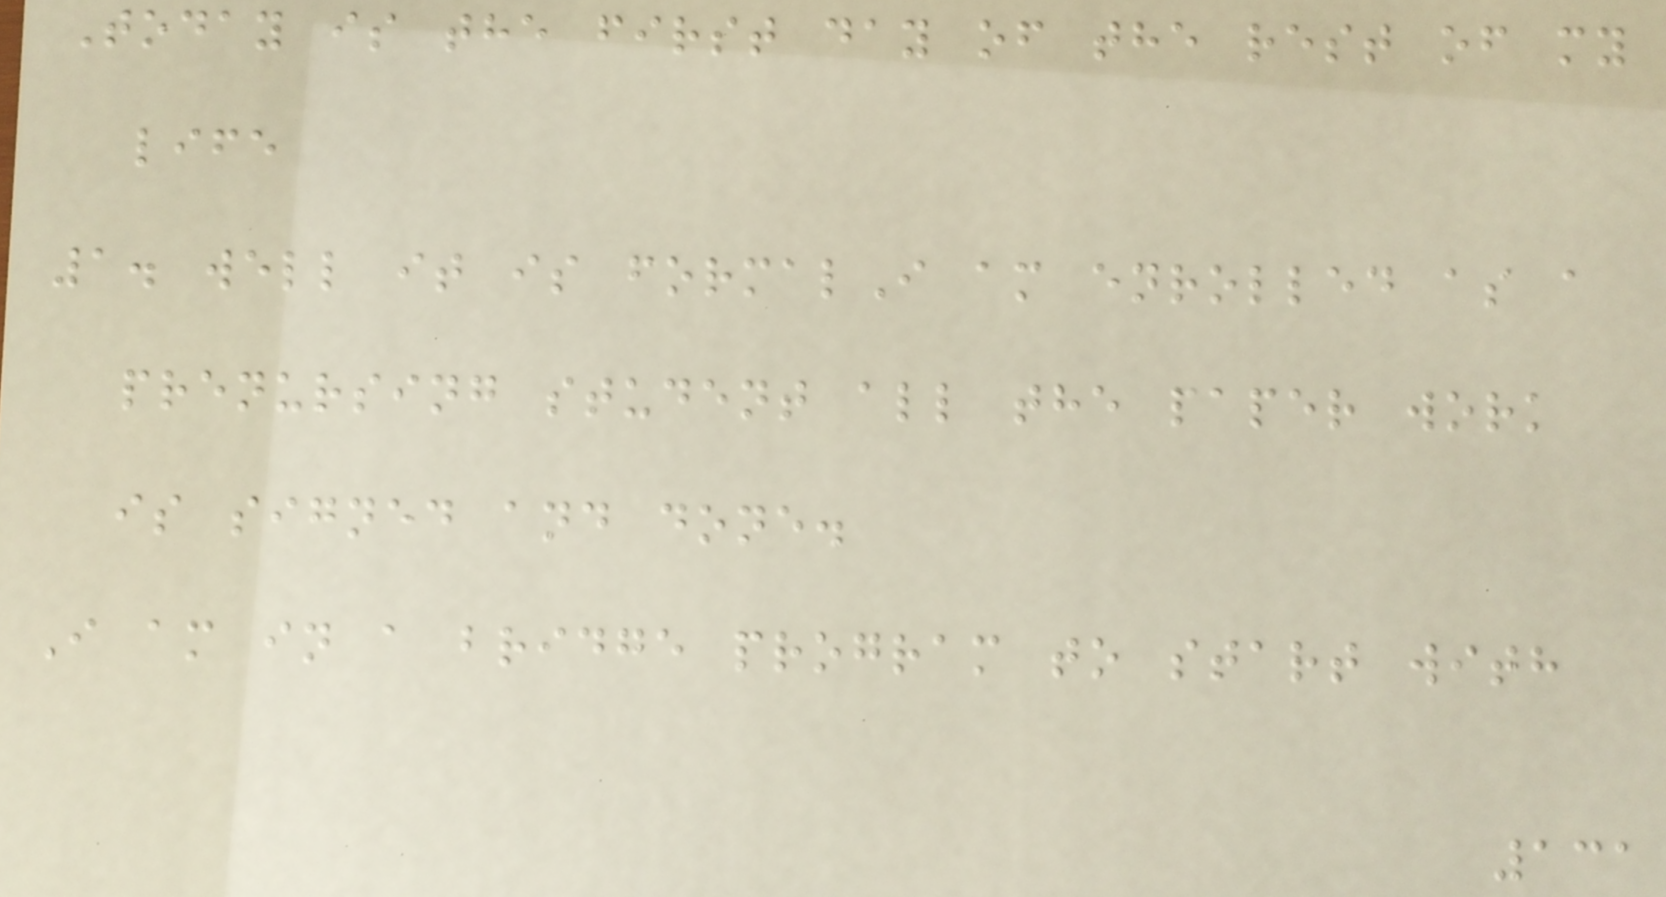Today is the first day of the rest of my
life
1. well it is formalI am enrolled as a
prenursing student all the paper work
is signed and done.
I am in a bridge program to start with
131
